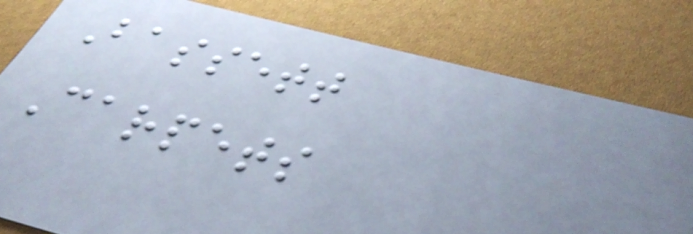Bassett
Carpets
